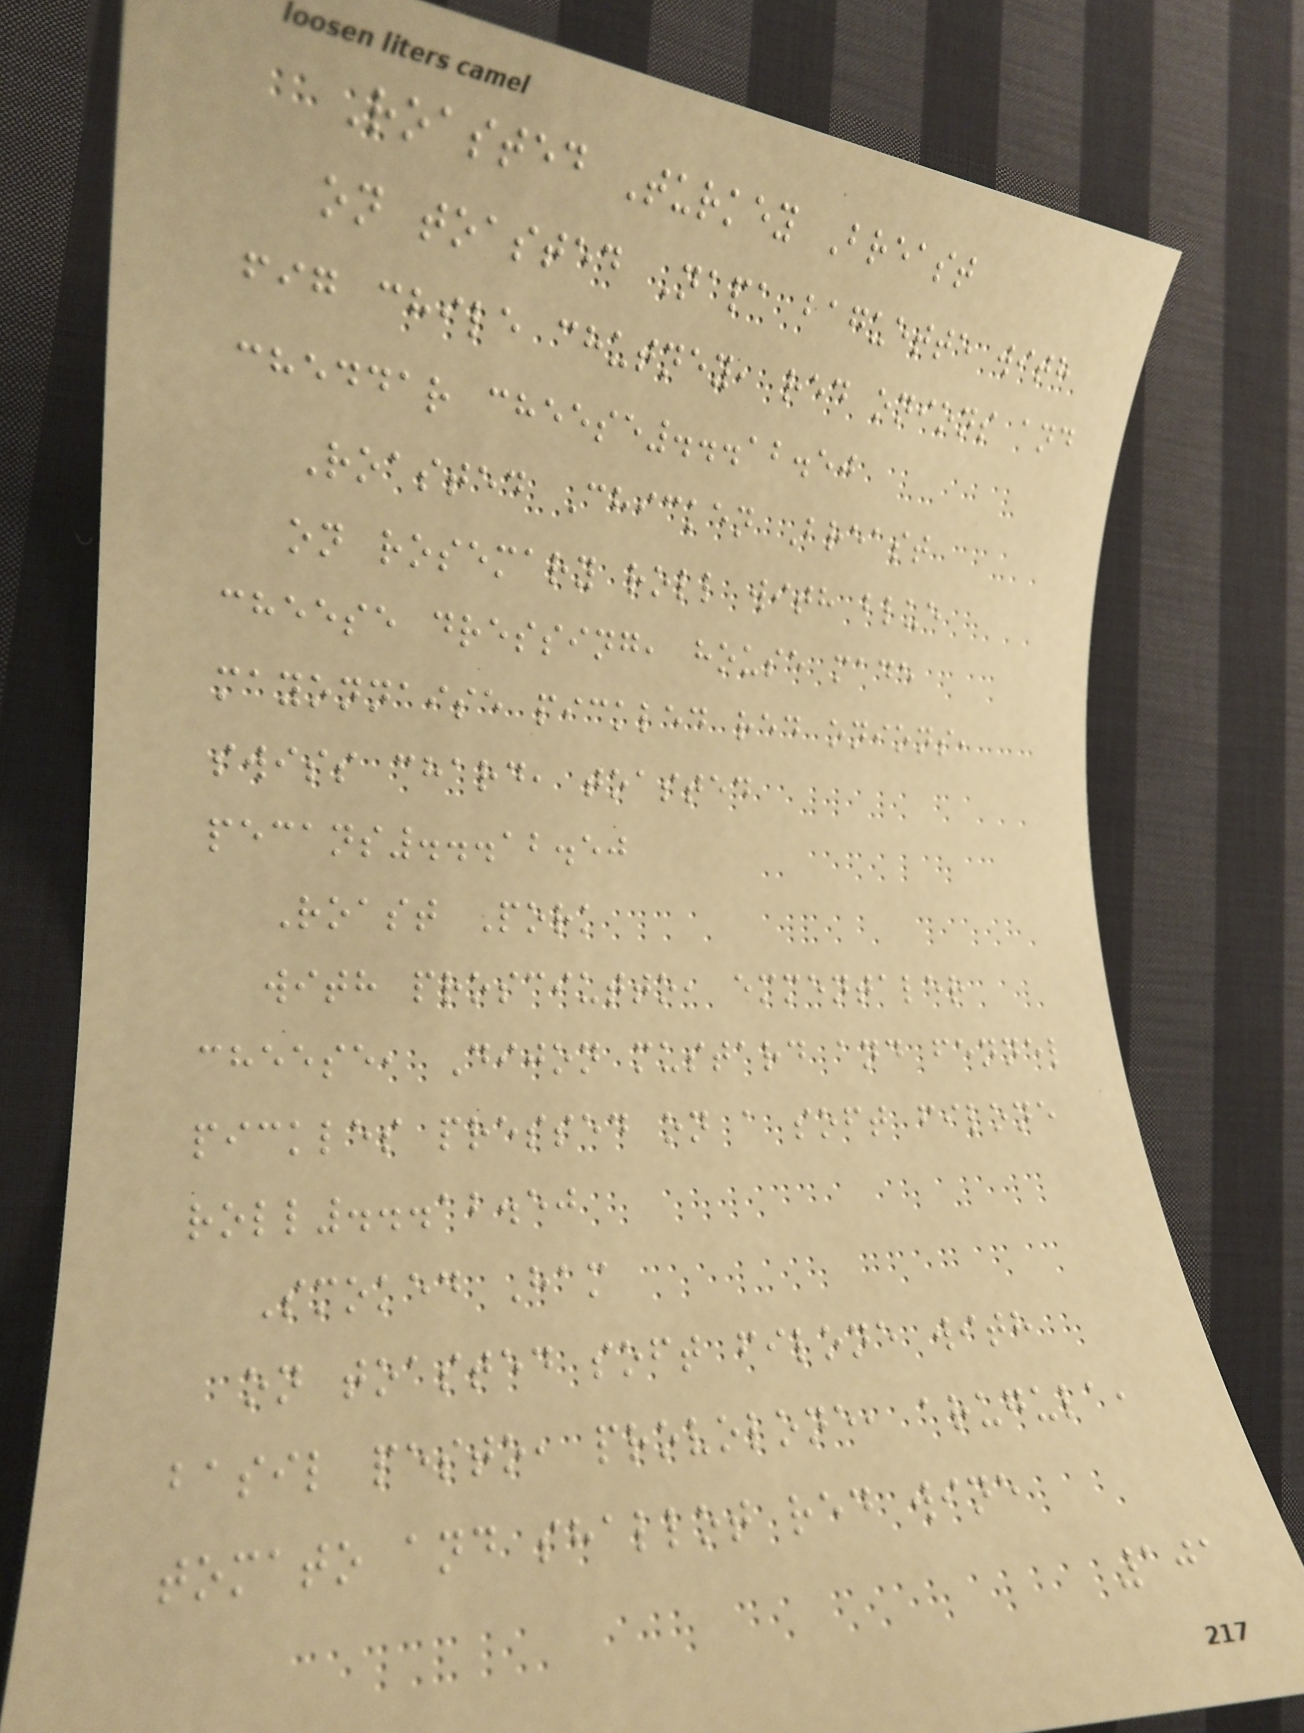Roasted Turkey Breast
on toasted Napa baguette with
fig chile chutney, red onions and
cheddar cheese...12.50
Roasted Chicken Breast
on rosemary roll with blue
cheese dressing, house made
mayonnaise pickled red onions,
swiss chard, toasted
pecans...12.50
Roast Pork
with prosciutto, emmentaler
cheese, Dijon mustard and fennel
pickles pressed on a soft filone
roll...12.50
Smoked Ham
on toasted soft filone with
basil pesto, provolone, arugula,
tomato and shallot red wine
101
